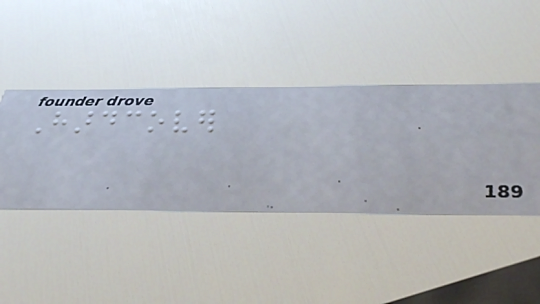Hardcover
